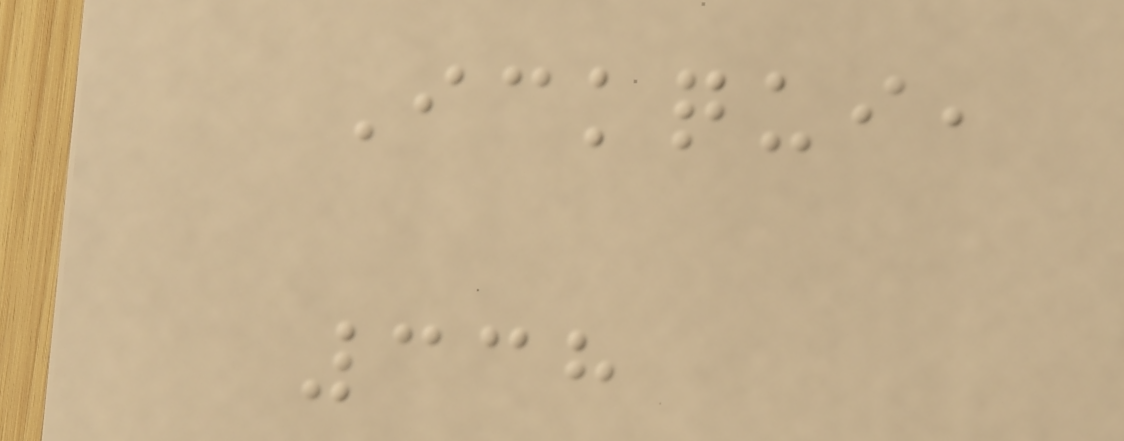Ickqui,
338
